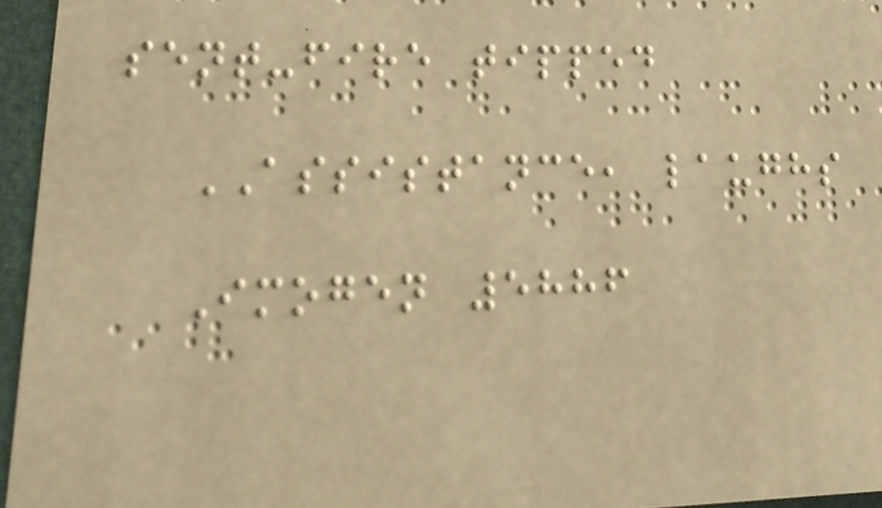sent-fire tipped
ASSISTANCE, laughs
Imogen 5886
